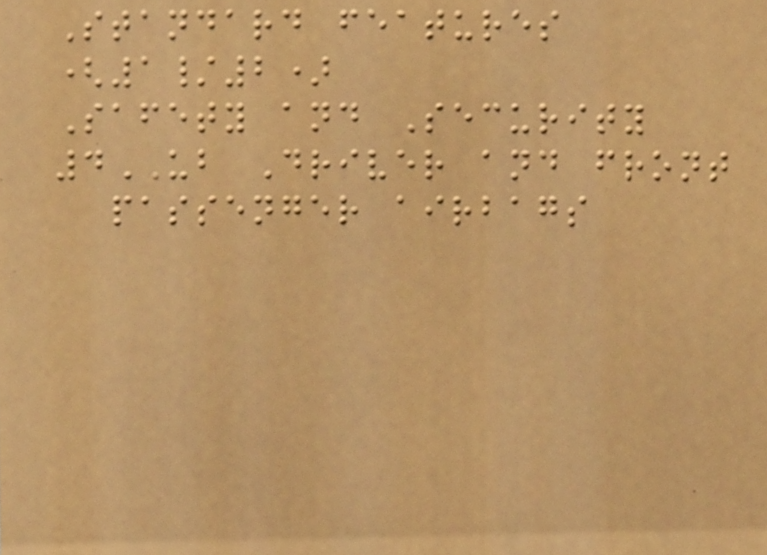Standard features
(1/2)
Safety and Security
4UB Driver and front
passenger airbags
